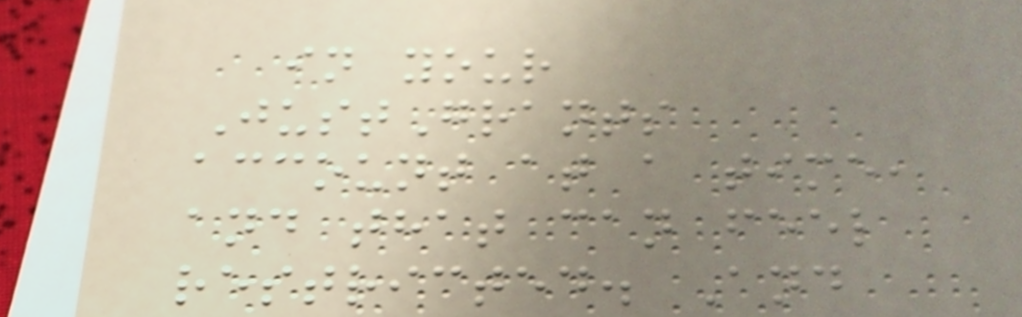in your
JustGrants
account at a time,
and that can feel
restricted. And
